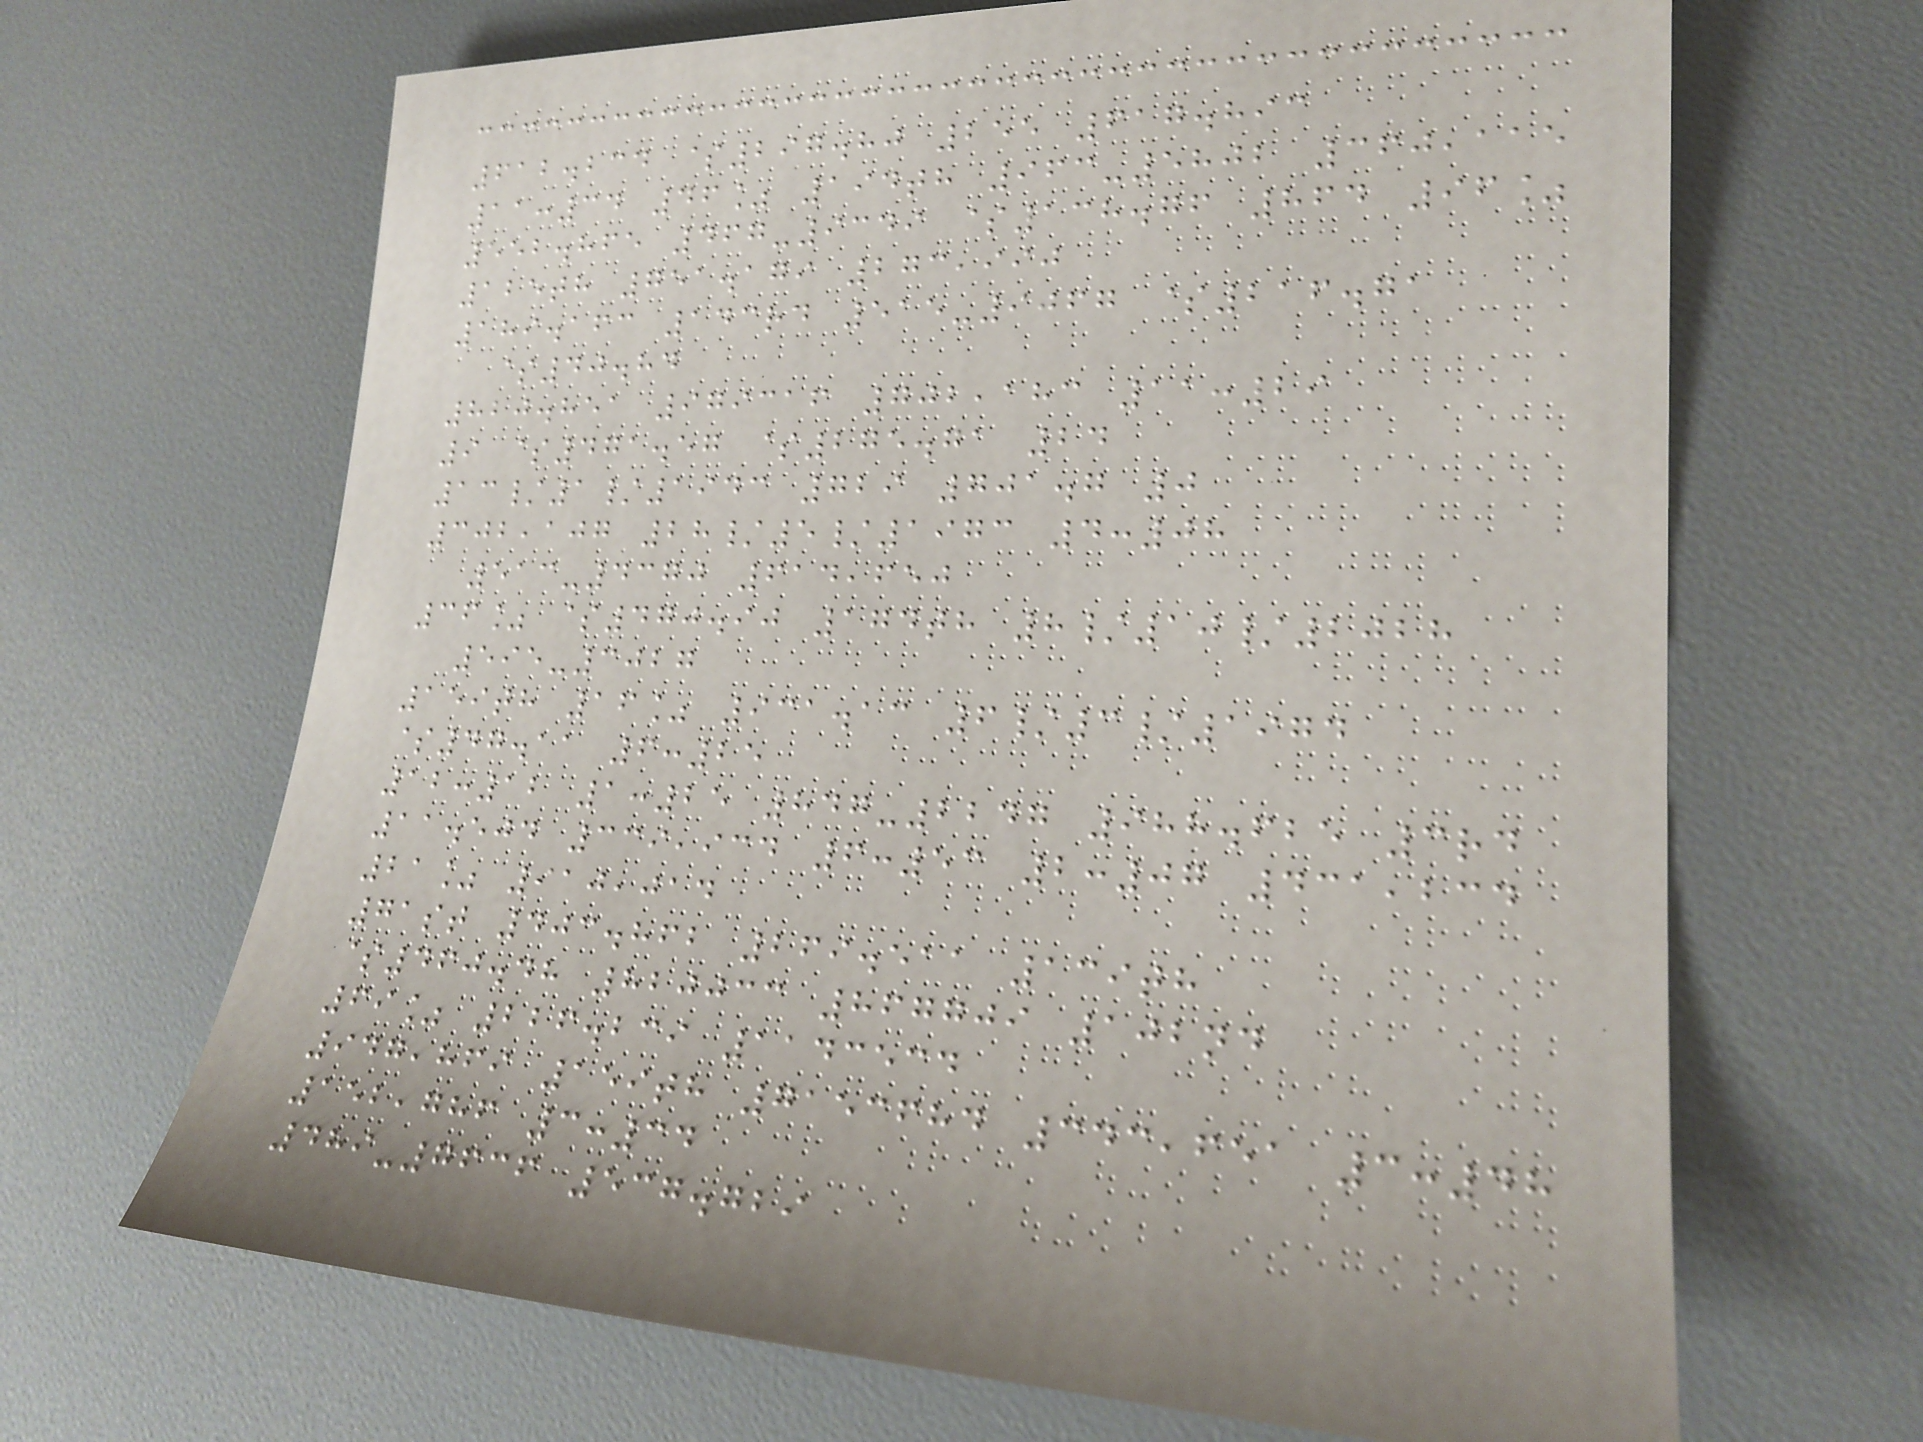612.234 $297.80 255 617.893
11:34 46% 194th 963-5802 360,115
552.865 467-9349 $138.76 864 96%
125th 751.179 273,990
189.163 143rd 515-9067 $216.71
$40.84
820.851 979316 702,183 11:29
9 $471.57 $275.71 24
13/1/1943 729 701.7 0
302,107 28/5/1973 4:08
513-4370 614,650
36% $470.90 174th 8/10/2028
595-3027
159th 16% 931.13 6/3/1974
$47.11 6:25
12:12 1:25 847-2247 988.625 3rd
11.504 339,934 6:53 2:07 431,234
21% 910,014
71st 403.862 269.511 139th
$460.48 820033 867709 102nd
69% 226.239 1143534
947,869 159th 7153684 343,651 3:48
152,786 3:34
489-7636 537.729
